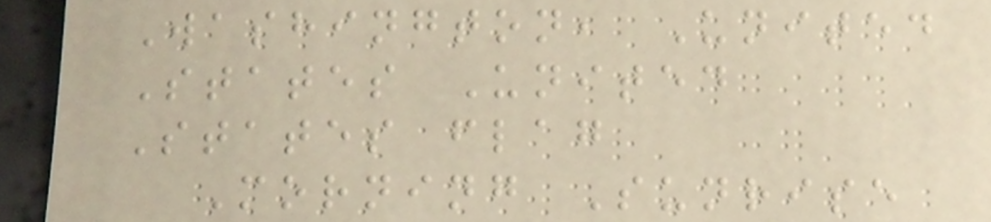Washington, United
States United
States flag
Morning Sunrise
